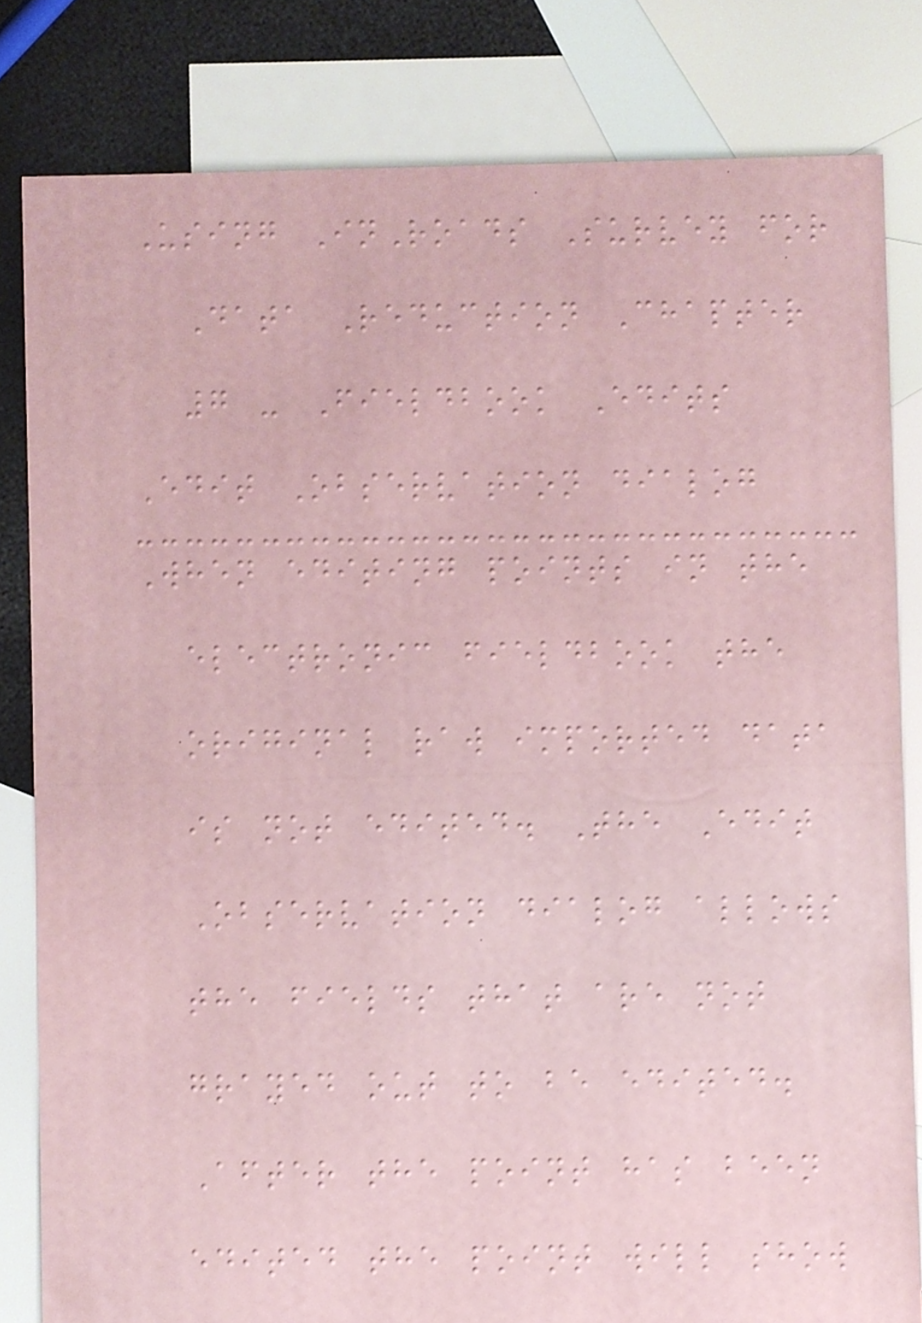Using InRoads Survey for
Data Reduction Chapter
7 - Fieldbook Edits
Edit Observation dialog
When editing points in the
electronic fieldbook the
original raw imported data
is not edited. The Edit
Observation dialog allows
the fields that are not
grayed out to be edited.
After the point has been
edited the point will show
